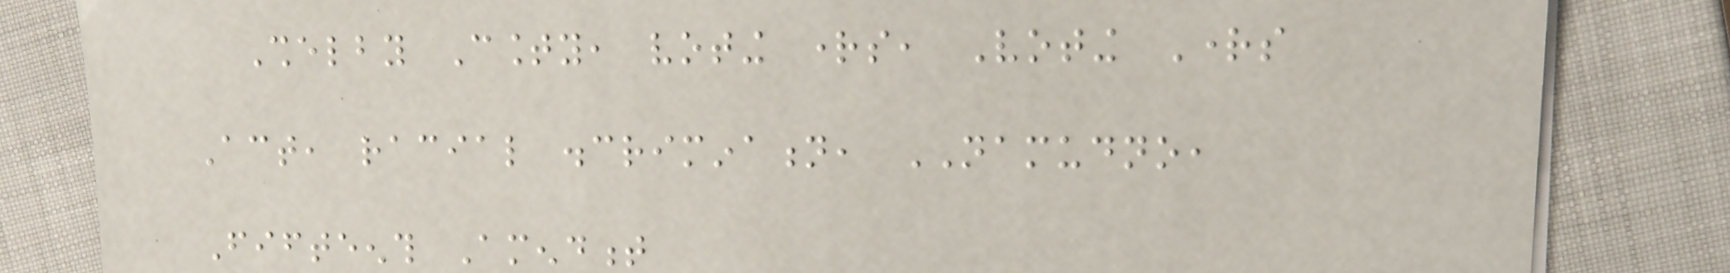Shelby County, voting rights, Voting Rights
Act, racial discrimination, NAMUDNO,
Fifteenth Amendment
